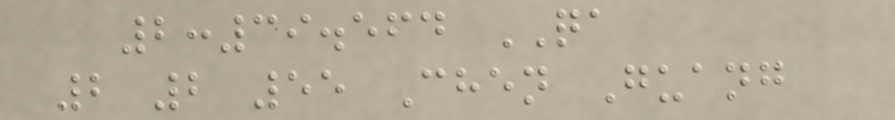2:39.564 QA
2 2 55 Chen Guang
